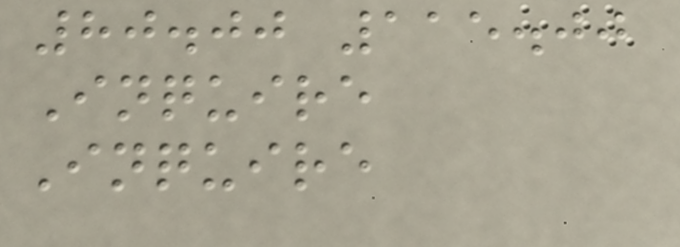80.00 115.00
Inquire
Inquire
